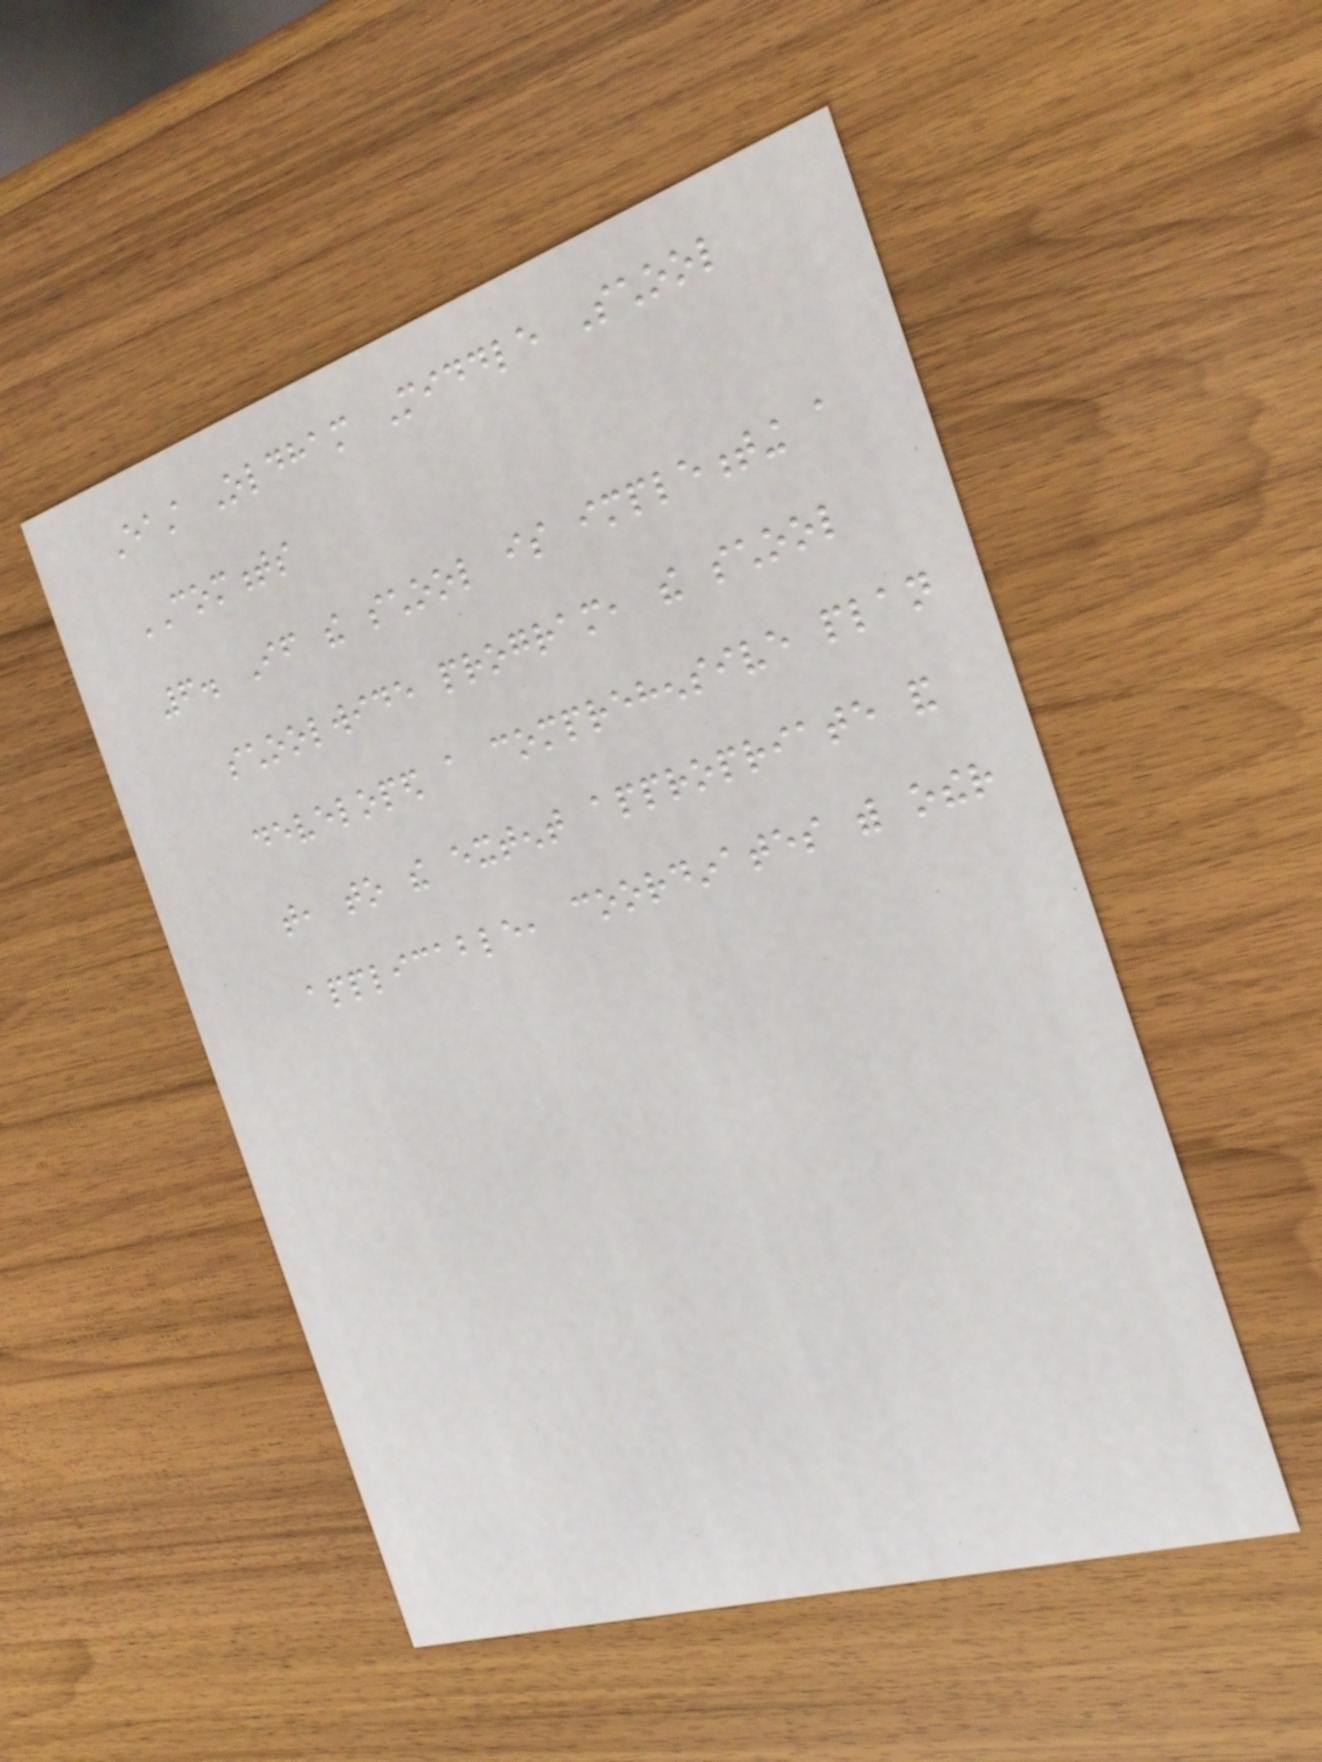East Oldham Middle School
COMMENTS
6. If the school is implementing a
schoolwide program, the school
developed a comprehensive plan
that, to the extent appropriate and
applicable, coordinates with other
